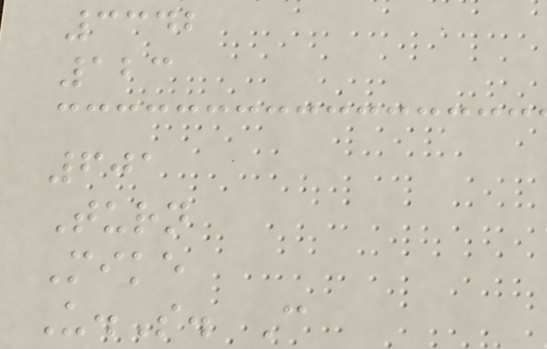3342
123
601
Turn
Mike
U.S. C
